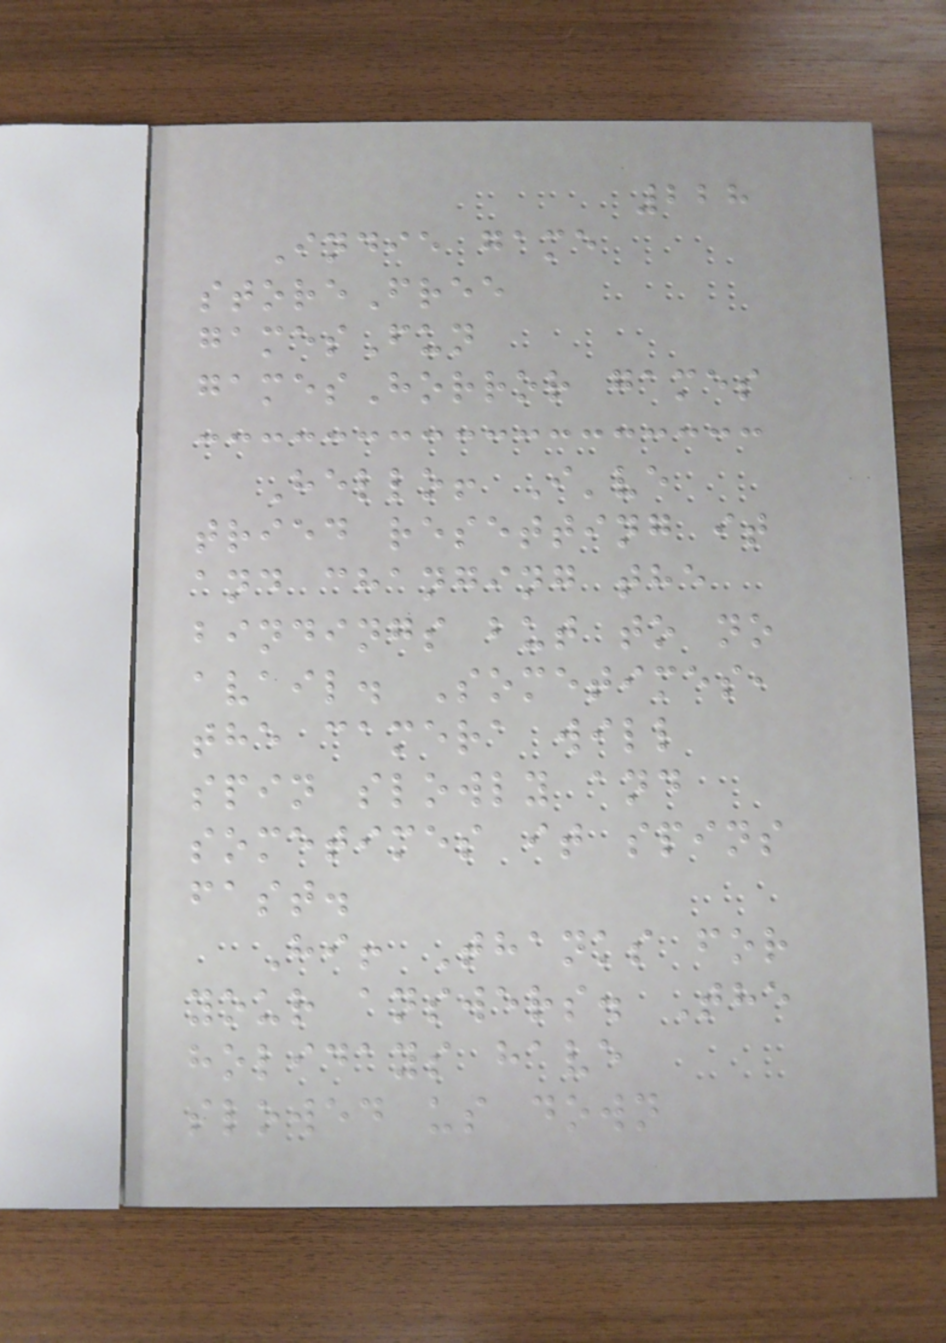228
Indie game
storeFree
gamesFun
gamesHorror games
Hello! I've
tried resetting it
and changing the
bindings but to no
avail. Sometimes,
the camera will
spin slowly and
sometimes it spins
fast.
Hi! Thanks for
your answers. The
holidays have
slowed us down
